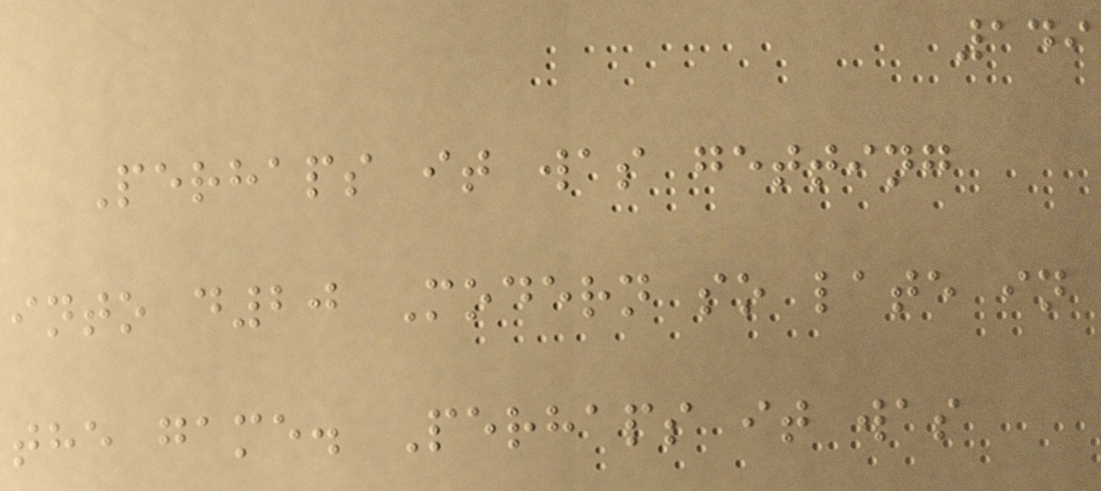149
Perhaps it was getting
into d20 Modern so late in
the game. Perhaps it was
